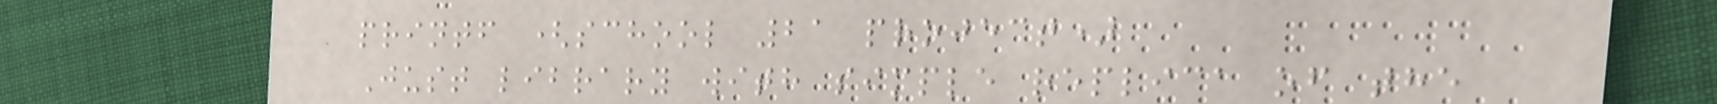printf (school 21 project)
Just library with simple replica of the
